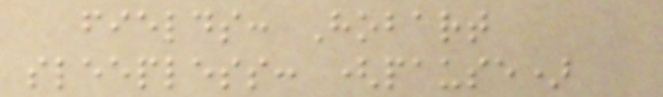fields: Hobart
sleepless: (pause)
